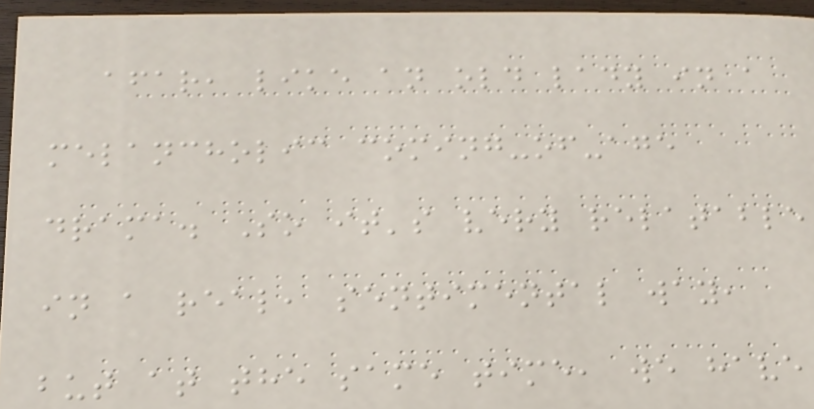afar, like an old lady in a
melancholic coming-of-age
drama. So it's very relatable
in a real, sentimental way,
but at the same time, we have
